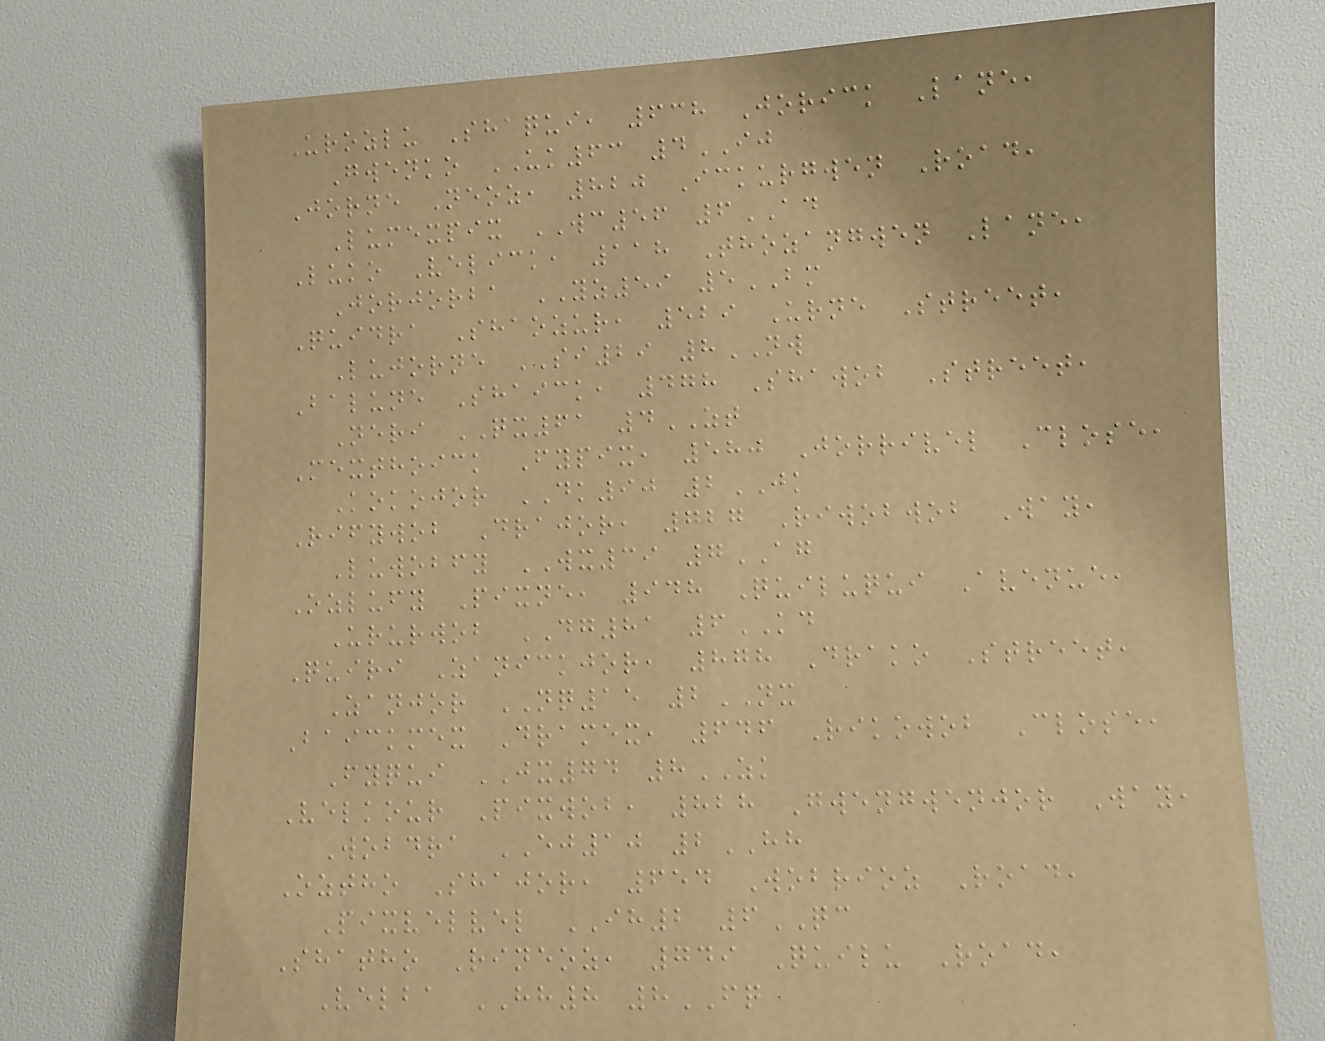Urozlu Shaqui, 638 Jorick Lane,
Gwenko UK63 4IJ
Jorne Neoz, 820 Ickurgwen Road,
Lumexpix WC56 6AD
Luko Velick, 118 Thozangwen Lane,
Jorjorba YZ59 5BM
Quidra Shaozur, 529 Urne Street,
Lujorne SI29 8NW
Balune Shaick, 478 Shawob Street,
Neri QX61 4ZT
Mexthoick Fypix, 580 Jorrivel Close,
Kokojor DK90 2JK
Rifywob Drajor, 727 Riwobwob Way,
Luwobfy WX39 7AG
Ozlufy Pixne, 948 Quiluqui Avenue,
Ururwob DG81 6KD
Quiri Zanickjor, 878 Drako Street,
Zanjor NQ15 2NX
Baickmex Dramex, 646 Rikowob Close,
Fyqui JX74 8ZK
Velkour Pixwob, 828 Gwengwenjor Way,
Wobdra EJ10 2HH
Oztho Shajor, 654 Wobrioz Road,
Pixvelvel IH2 6QC
Shatho Rineoz, 749 Quilu Road,
Velba HH8 8FQ
